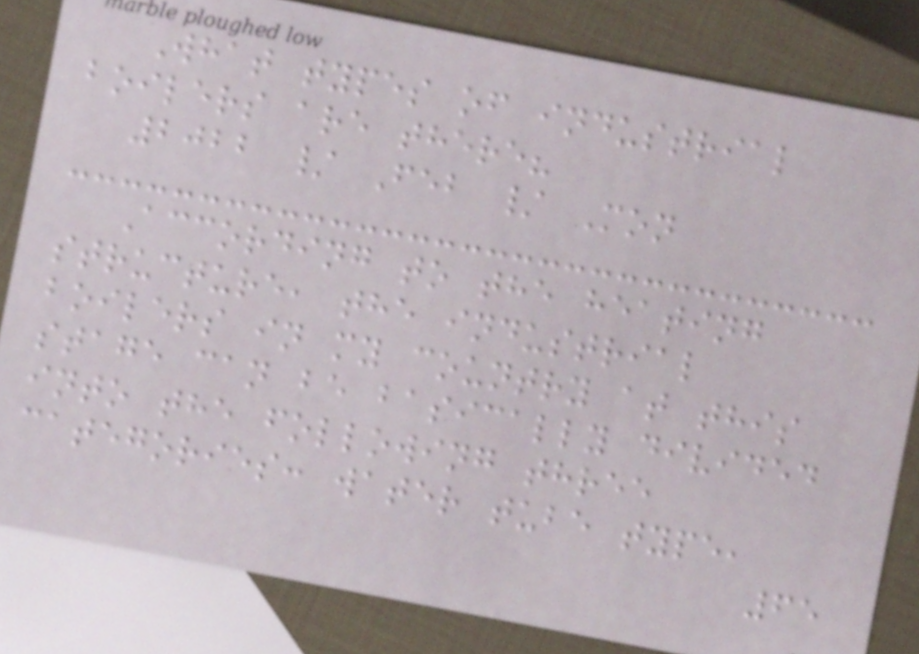What types of industrial
boilers are there?
2022 / Feb / Mon
According to the heating
structure, the industrial
boilers in my country at this
stage can be basically divided
into the following three
categories: water tube type,
65
